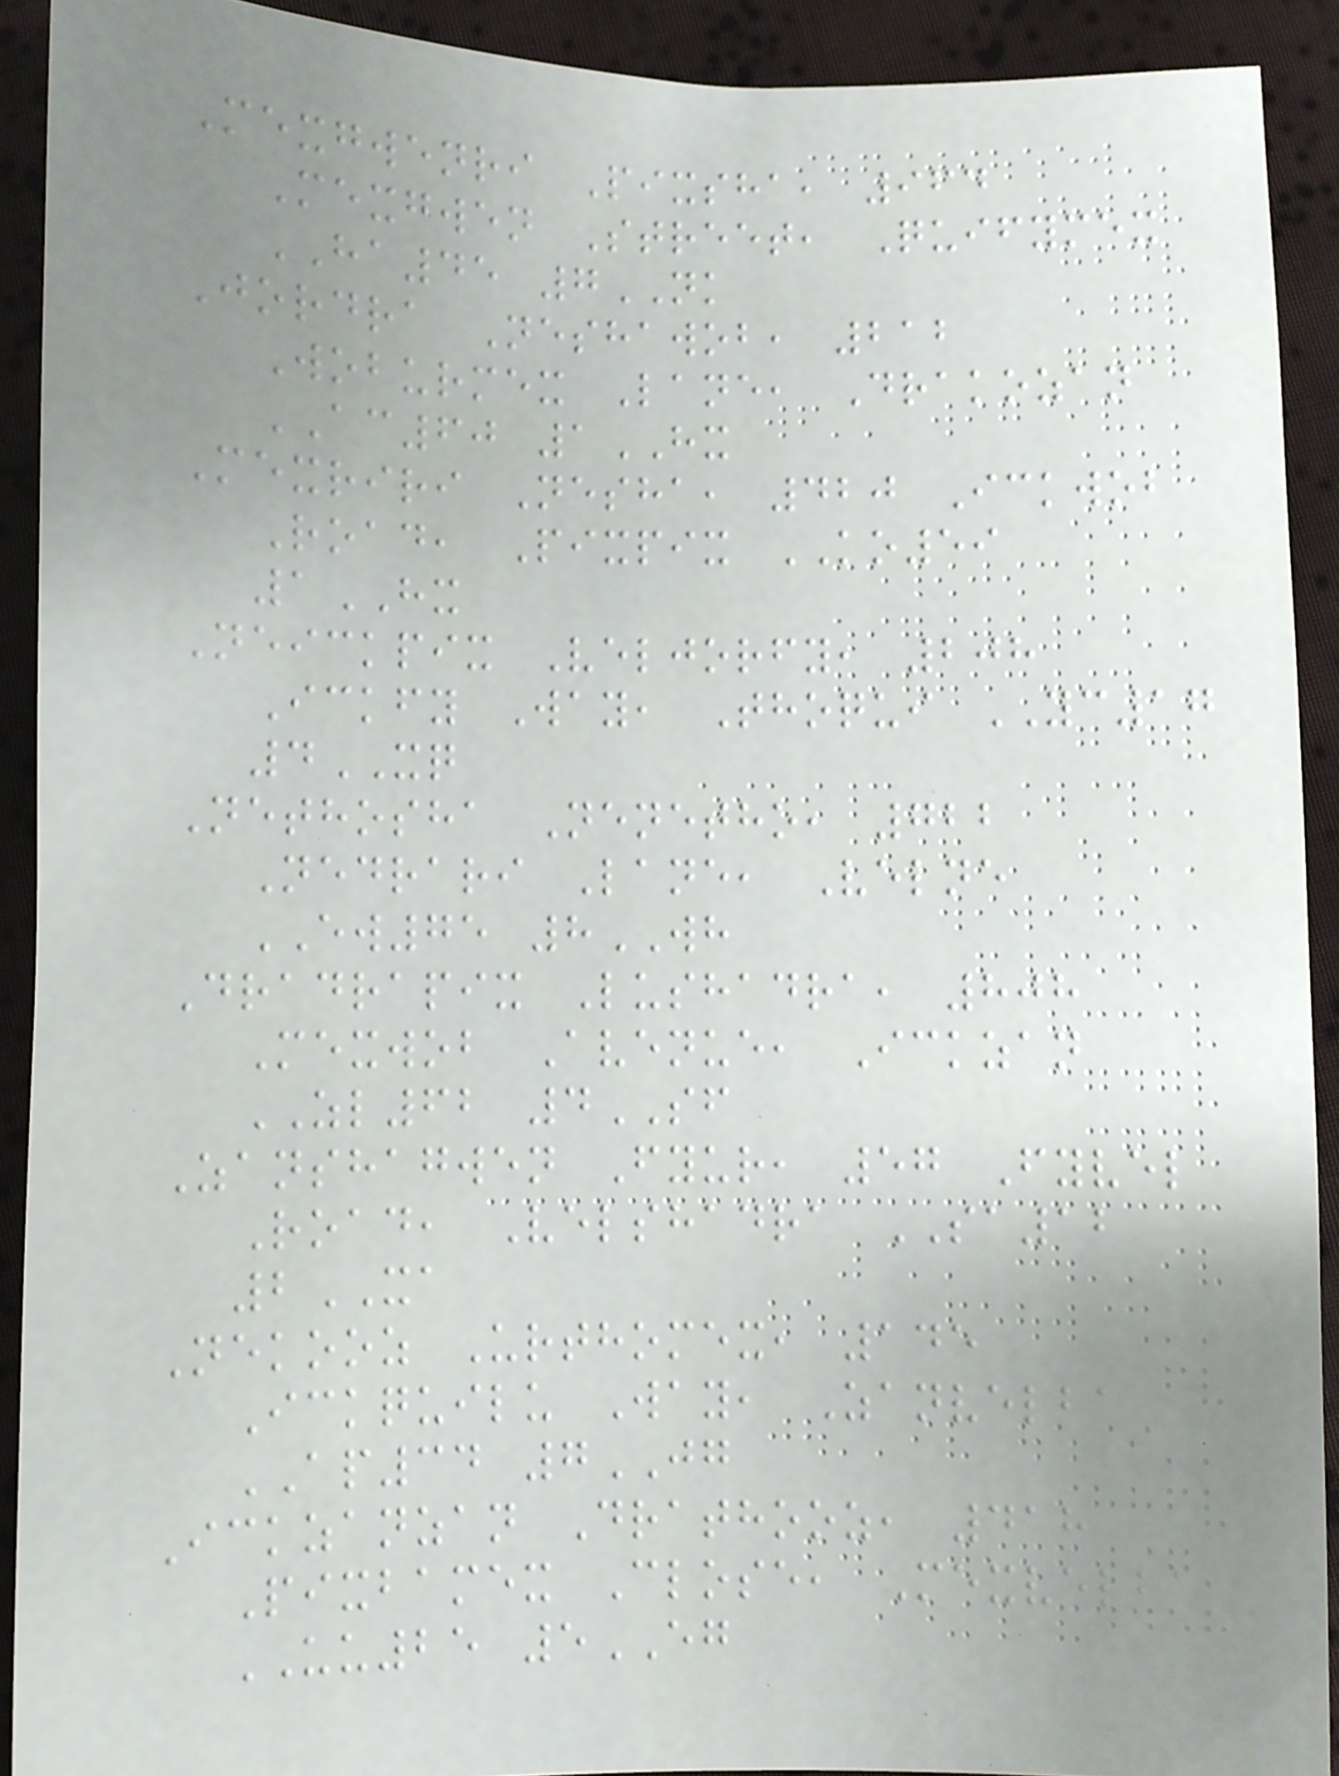Mexgwenri Pixsha, 964
Mexgwen Street, Quifymex
HA45 7NK
Jordra Neshawob, 212
Woburmex Lane, Drakozan
AC60 1HX
Mexriri Nesha, 420 Ickwob
Road, Pixpix KO59
1HX
Neickpix Veljorfy, 208
Ickfy Way, Thoqui YC17
4XQ
Nethosha Nenetho, 722
Nedrari Lane, Velne
EW75 8WH
Dradrapix Lushadra, 808
Mexwob Avenue, Ickzan
ZL62 4SF
Zanshagwen Fyur, 57 Fyvel
Road, Velshadra SA12
2XA
Nekooz Urthomex, 145
Ickquilu Way, Zanvelba
AP34 7JG
Ickzanzan Drathooz, 418
Pixbamex Close, Mexvelba
UU25 5EG
